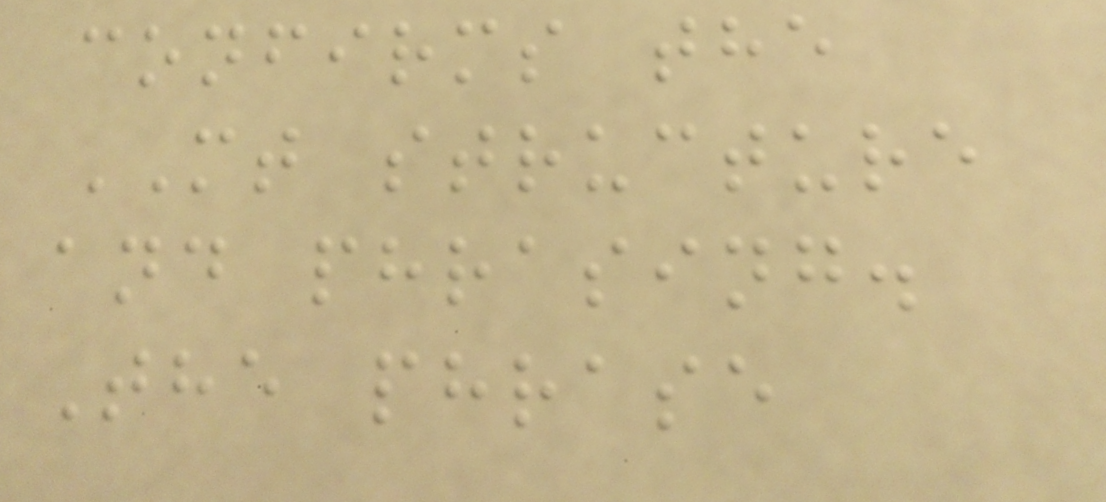confirms the
MT structure
and phrasing.
The phrase
